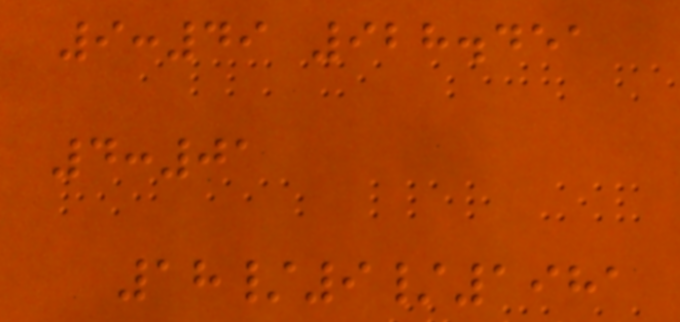9:49 928.451
4:01
18/9/1981
